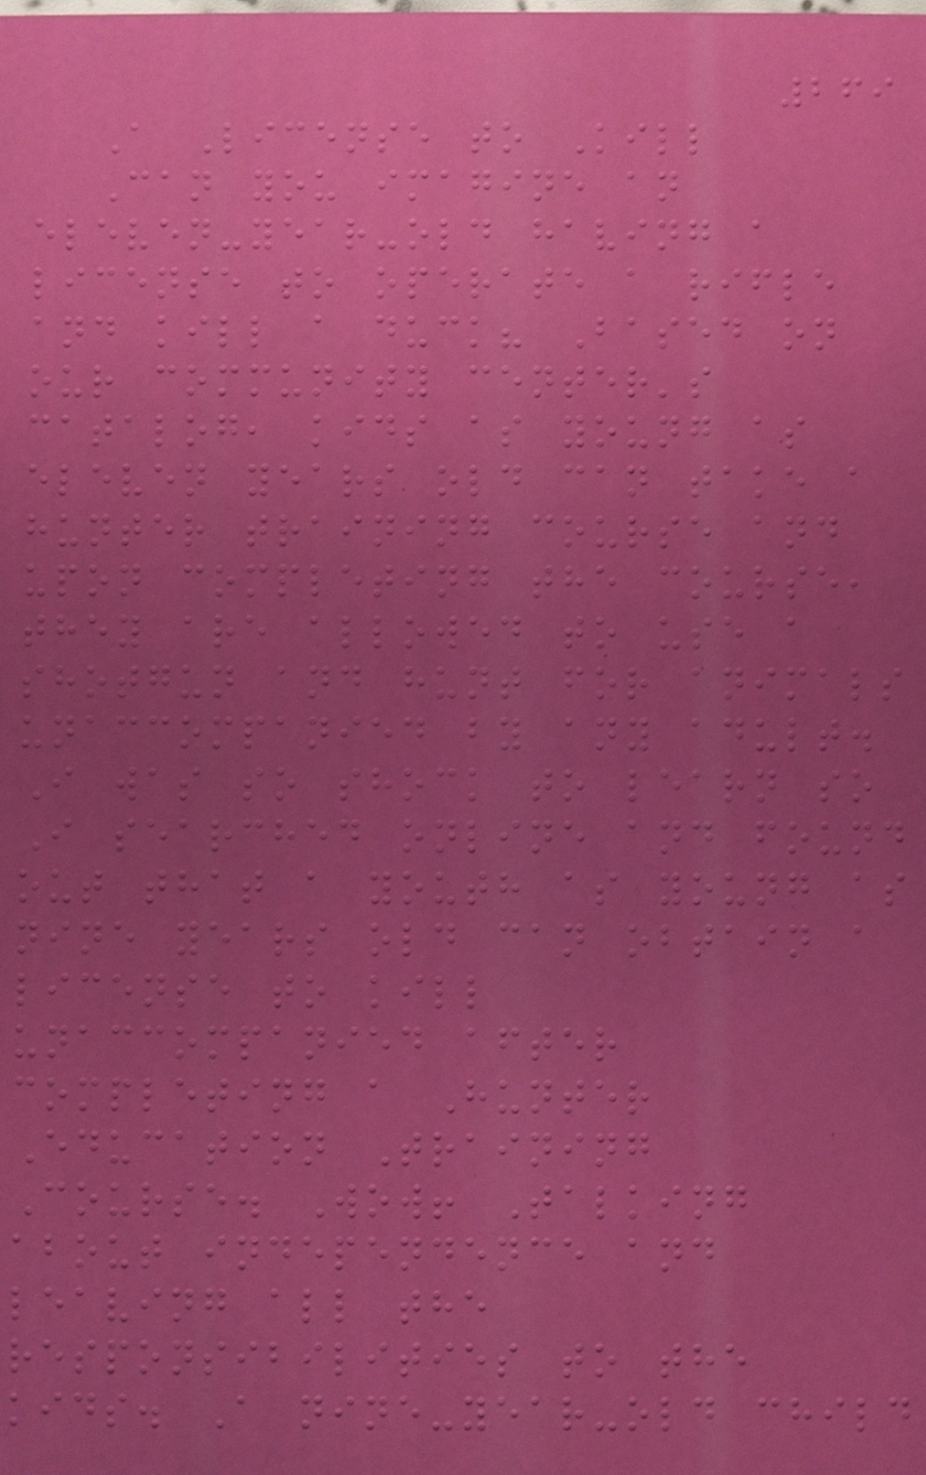269
A License to Kill
Can you imagine an
eleven-year-old having a
license to operate a rifle
and kill a duck? Based on
our community center's
catalog, kids as young as
eleven years old can take a
hunter training course and
upon completing the course,
they are allowed to use a
shotgun and hunt for animals
unaccompanied by any adult.
I was so shock to learn so
I searched online and found
out that a youth as young as
nine years old can obtain a
license to kill
unaccompanied after
completing a Hunter
Education Training
Course. Wow! Talking
about independence and
leaving all the
responsibilities to the
kids. A nine-year-old child
